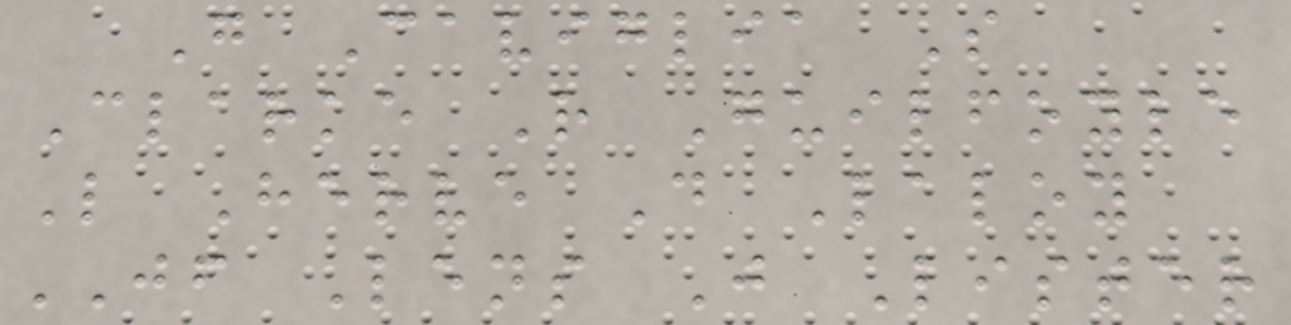G Caviglia S
Clarke R Guilfoyle
L Herve D Laloy
JF Lens J Lister
